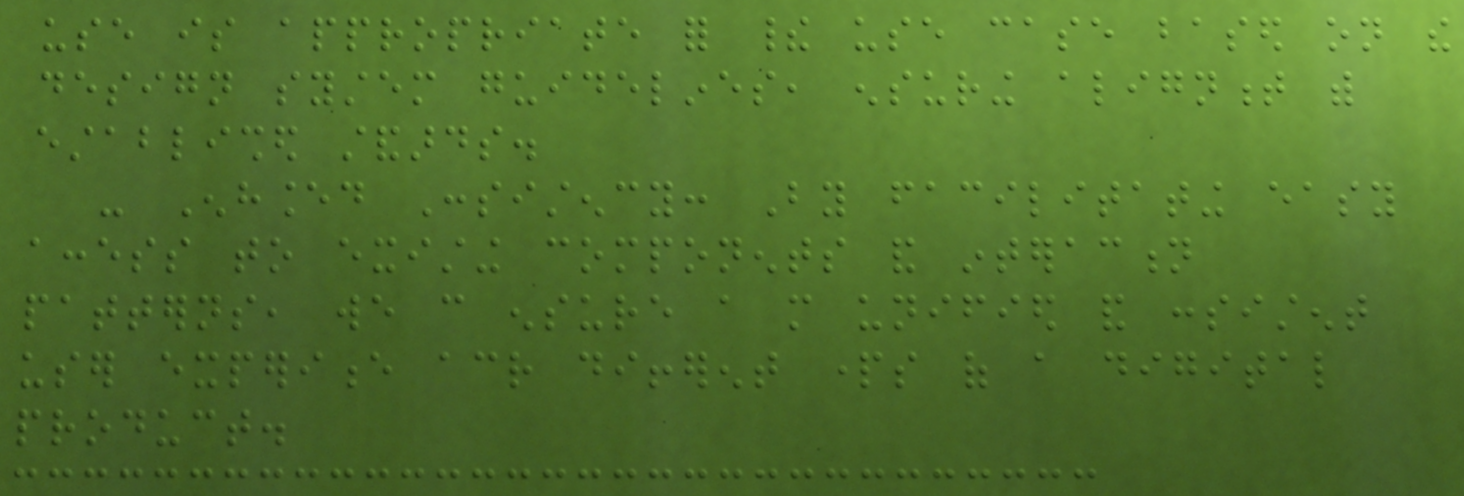use is appropriate for their use case based on the
design system guidelines, ensuring alignment with
established standards.
- Enhanced Consistency: By facilitating easy
access to existing components and interaction
patterns, we can ensure a more unified and consistent
user experience across different parts of a digital
product.
